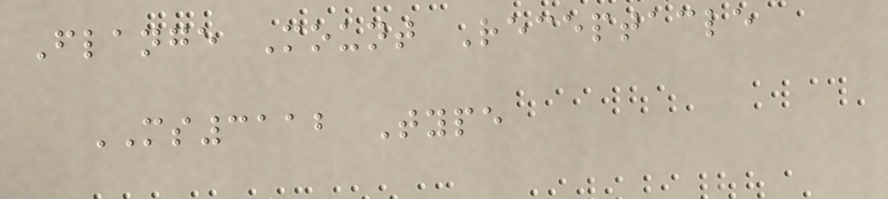Flange Mount Receptacle
MS3112 Type
